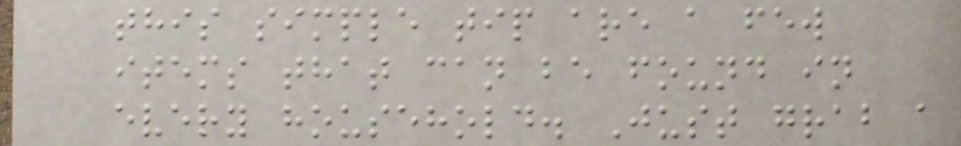this simple tip are a few
items that can be found in
every household. Just grab a
